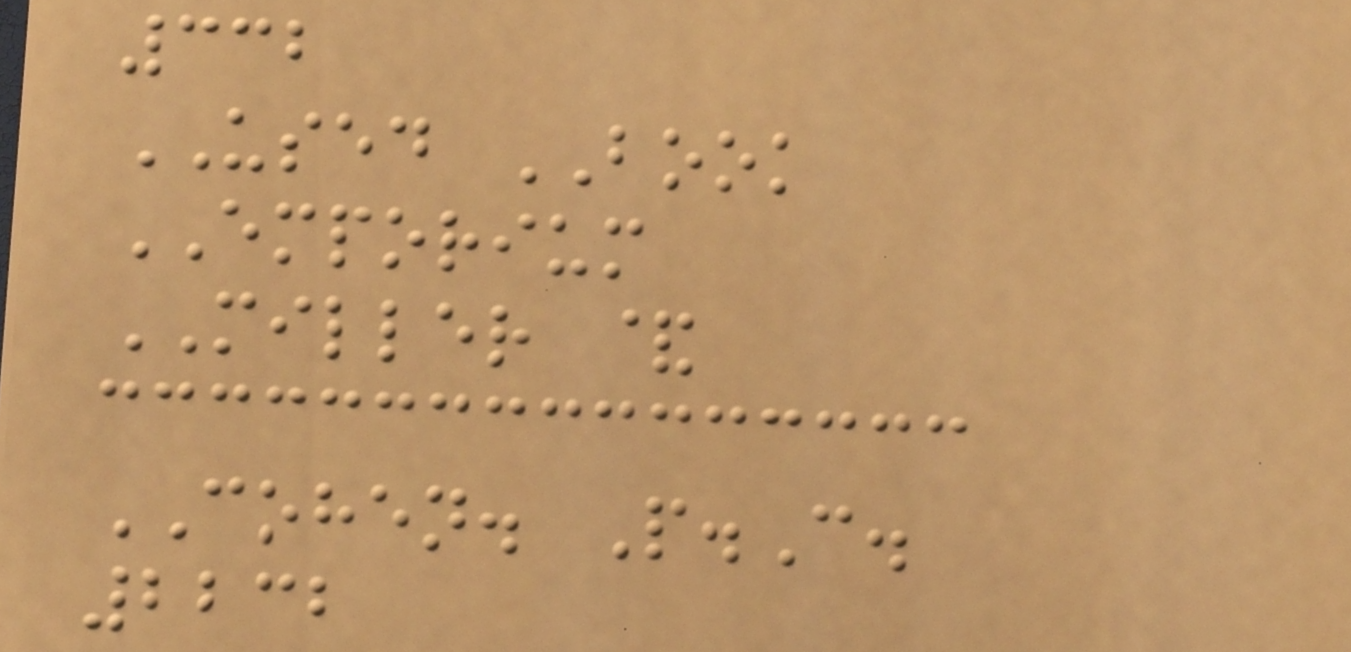332
USED BOOK
EMPORIUM
MILLER &
COHEN. P.C.
2232
